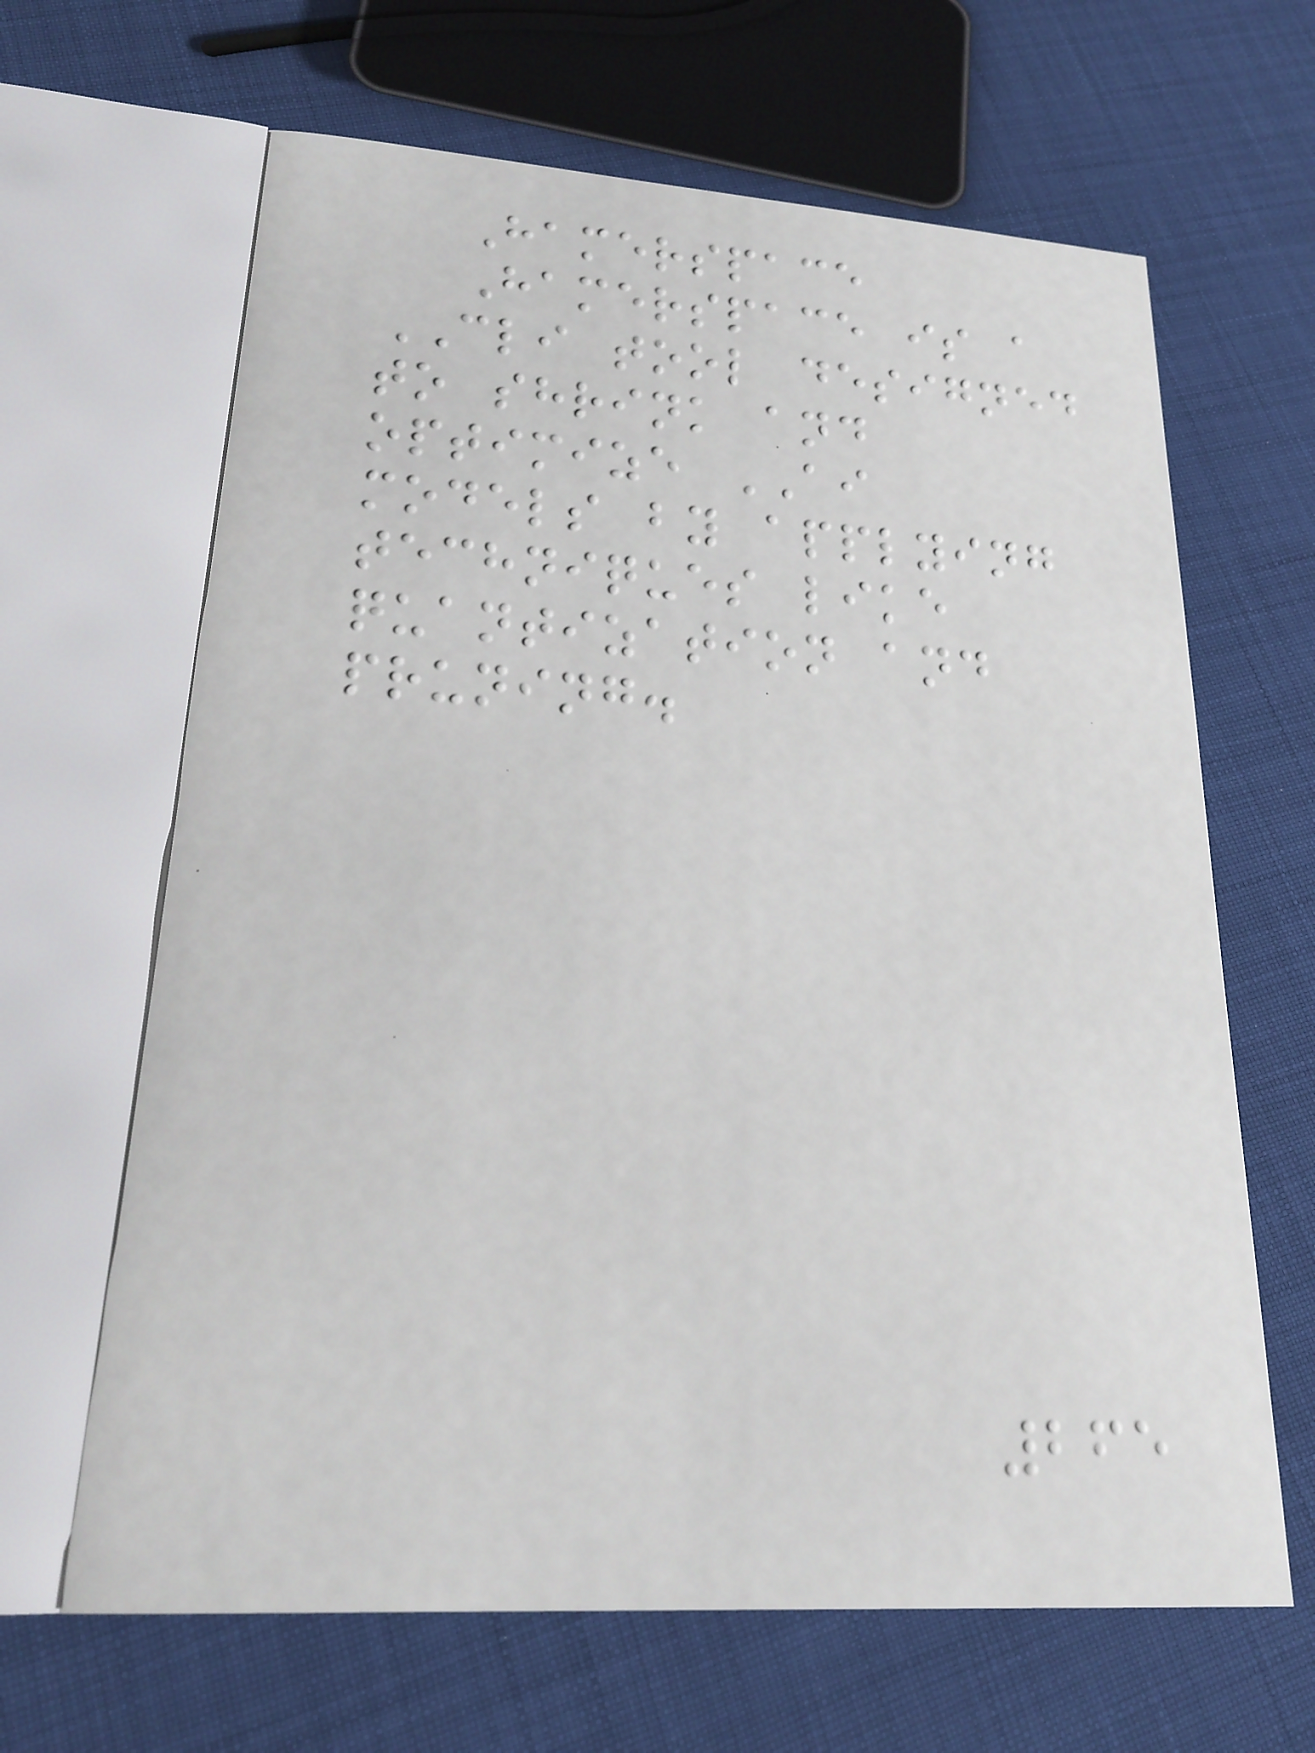Hamerspace
Hamerspace is a
CLI tool designed
to shrink and
optimize AI
models by applying
techniques like
quantization and
pruning.
265
